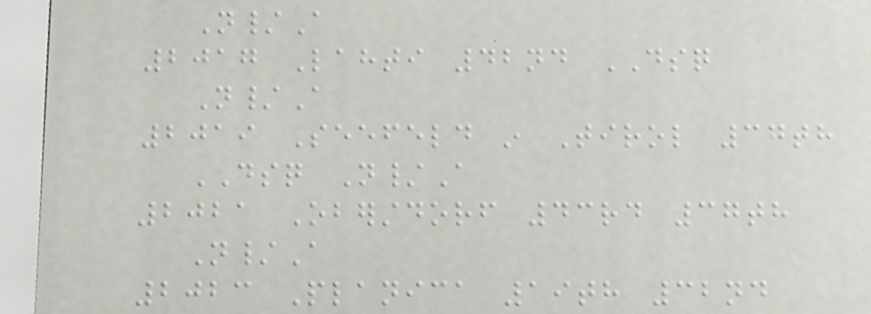N/A
2017 Lahti 42nd DSQ
N/A
2019 Seefeld in Tirol 37th
DSQ N/A
2021 Oberstdorf 43rd 37th
N/A
2023 Planica 19th 32nd
